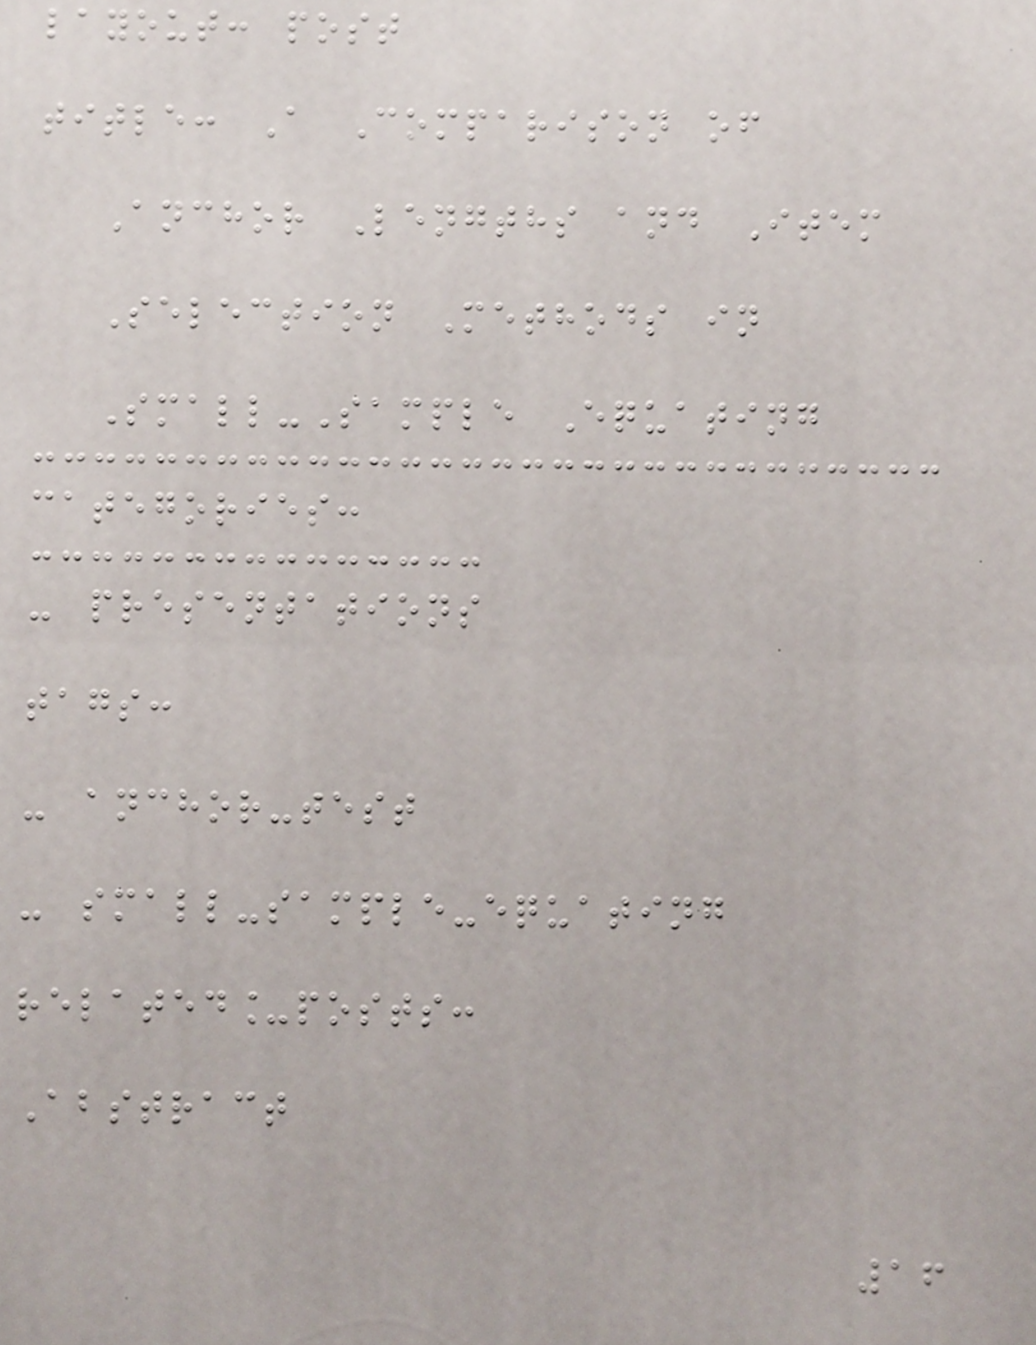layout: post
title: A Comparison of
Anchor Lengths and Item
Selection Methods in
Small-Sample Equating
categories:
- presentations
tags:
- anchor-test
- small-sample-equating
related_posts:
Abstract
16
